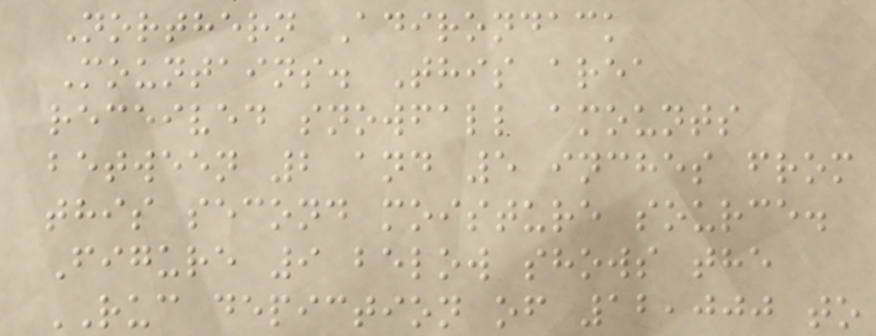Northern Adirondack
Mountains. This area
received snowfall amounts
between 2 and 5 inches from
this second moisture source.
Figure 9 below shows the
RUC depiction of 12,000 to
